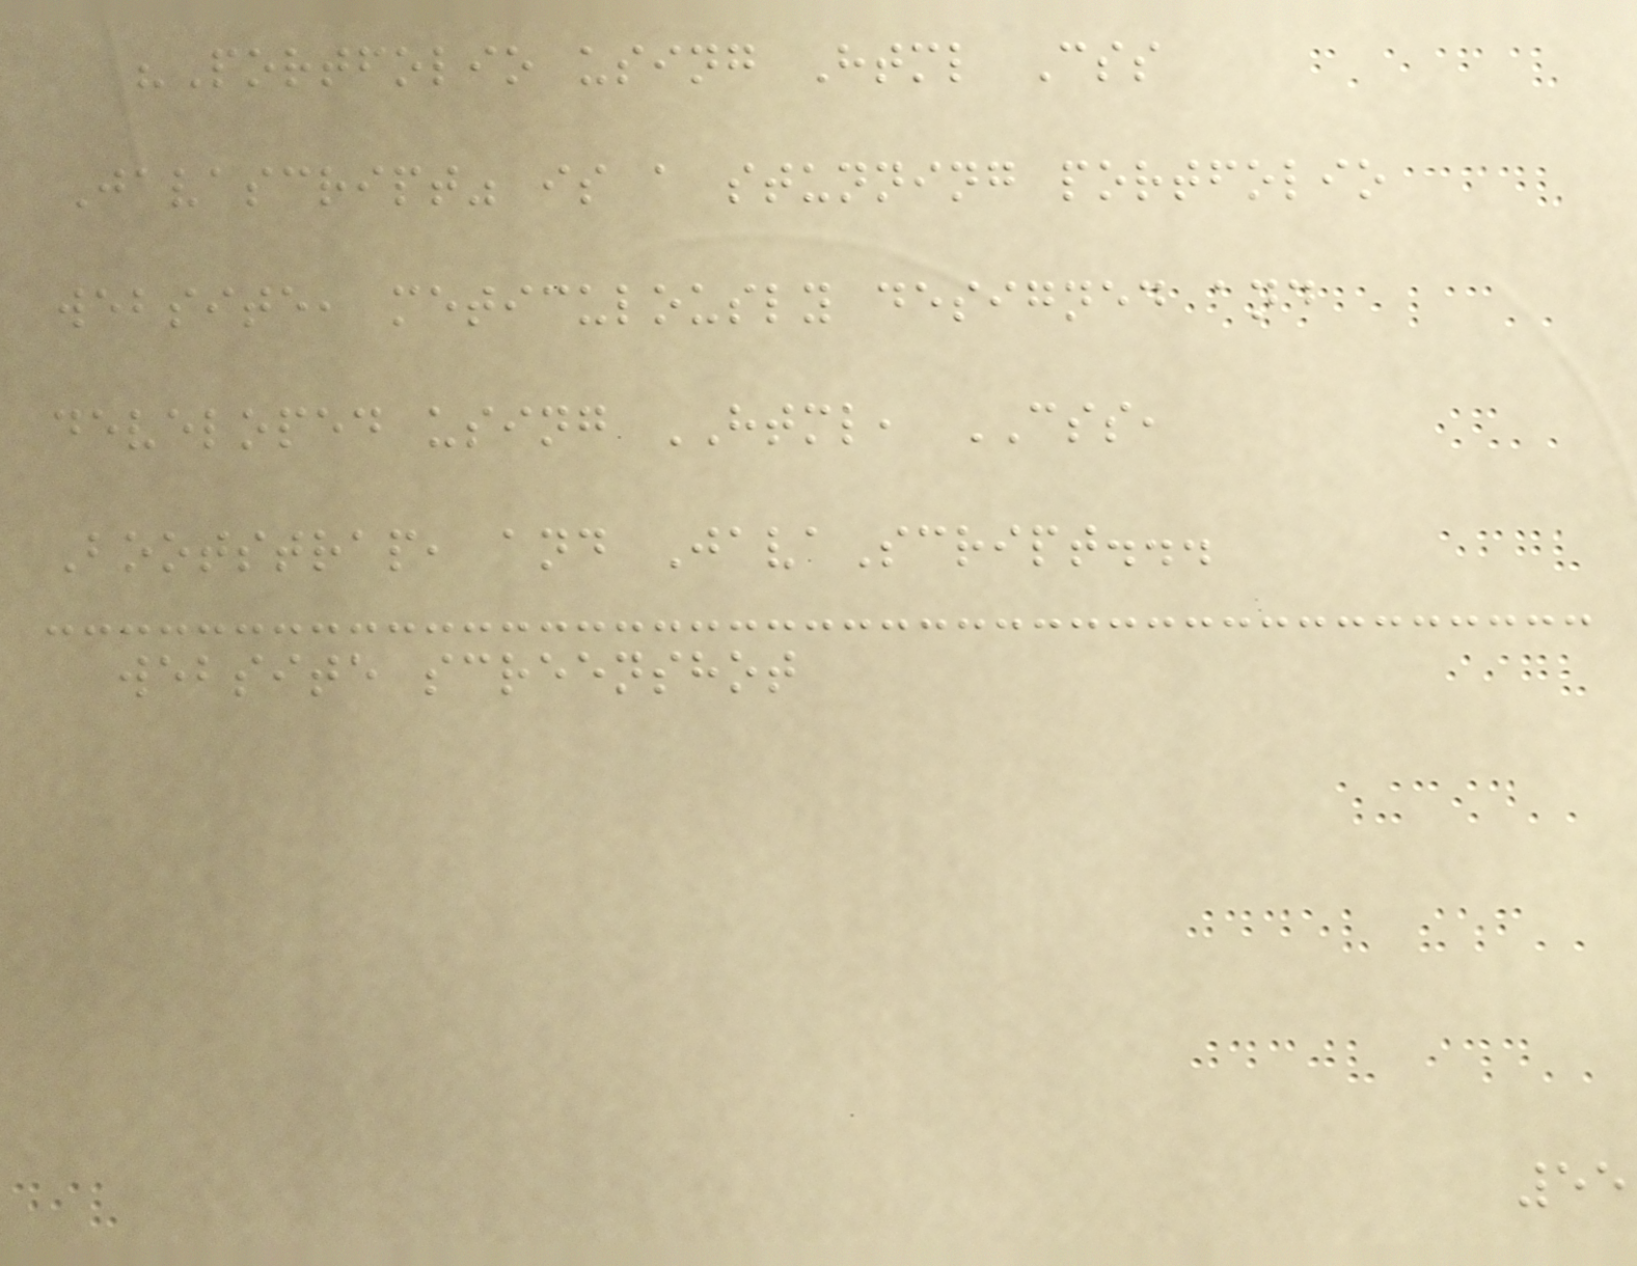"Portfolio using Html Css
Javascript" is a stunning portfolio
website, meticulously designed and
developed using HTML, CSS,
Bootstrap, and JavaScript...
website screenshot
55
